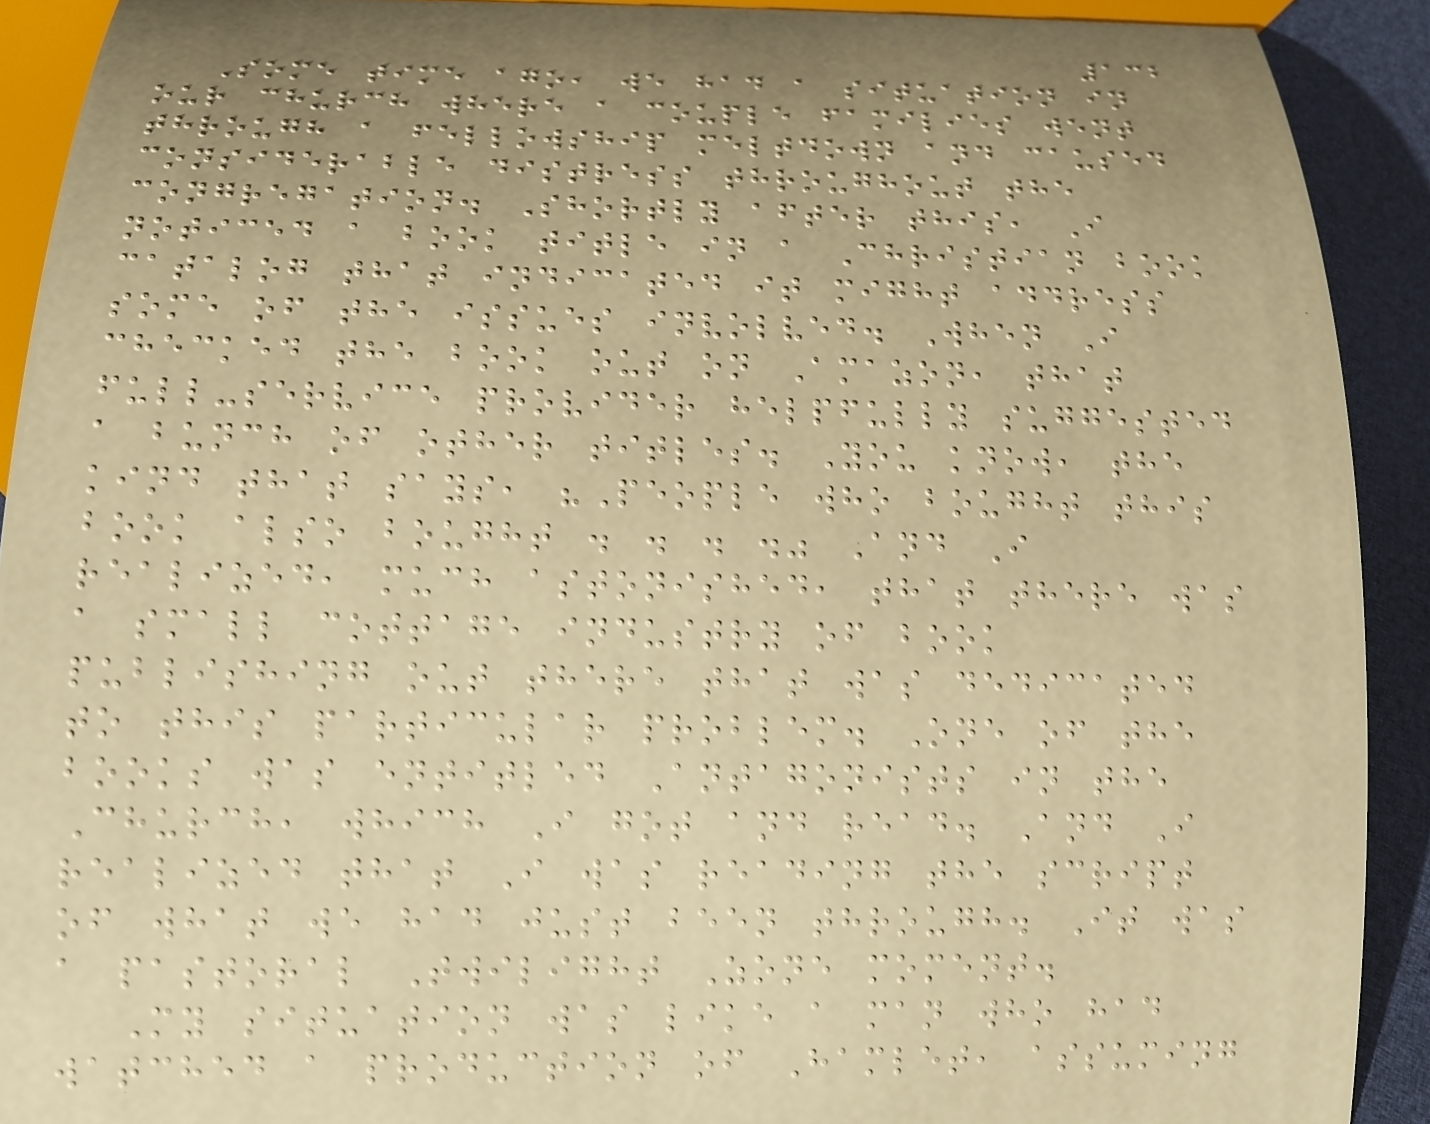132
Some time ago, we had a situation in
our church where a couple families went
through a fellowship meltdown and caused
considerable distress throughout the
congregation. Shortly after this, I
noticed a book title in a Christian book
catalog that indicated it might address
some of the issues involved. When I
checked the book out on Amazon, that
full-service provider helpfully suggested
a bunch of other titles. You know, the
kind that says, "People who bought this
book also bought . . . ." And I
realized, much astonished, that there was
a small cottage industry of book
publishing out there that was dedicated
to this particular problem. One of the
books was entitled Antagonists in the
Church, which I got and read. And I
realized that I was reading the script
of what we had just been through. It was
a pastoral Twilight Zone moment.
My situation was like a man who had
watched a production of Hamlet, assuming
